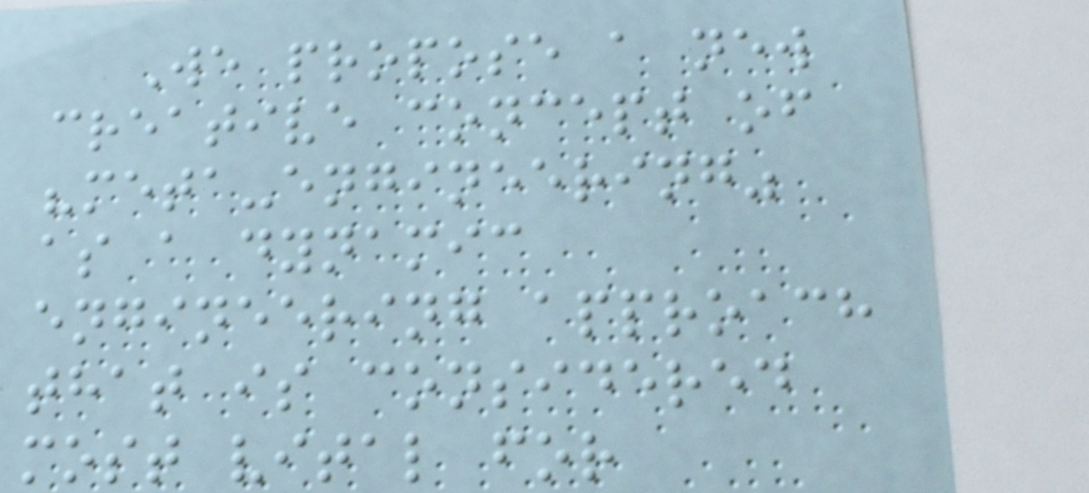We propose a new
creative concept of
"meta-engineering"
as a dynamic
engineering approach
that is considered
most vital for
